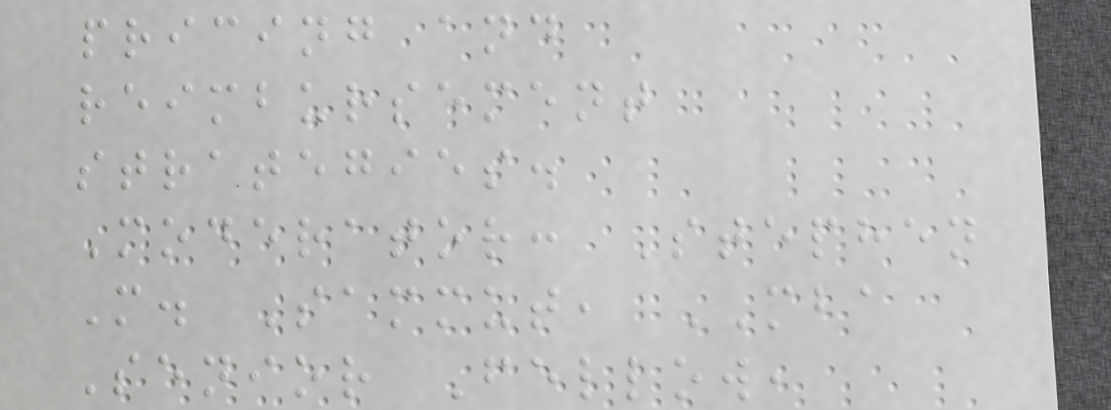pricing and
reimbursement
strategies.
Moderator: Stephen
M. Sammut, MBA
Senior Fellow,
